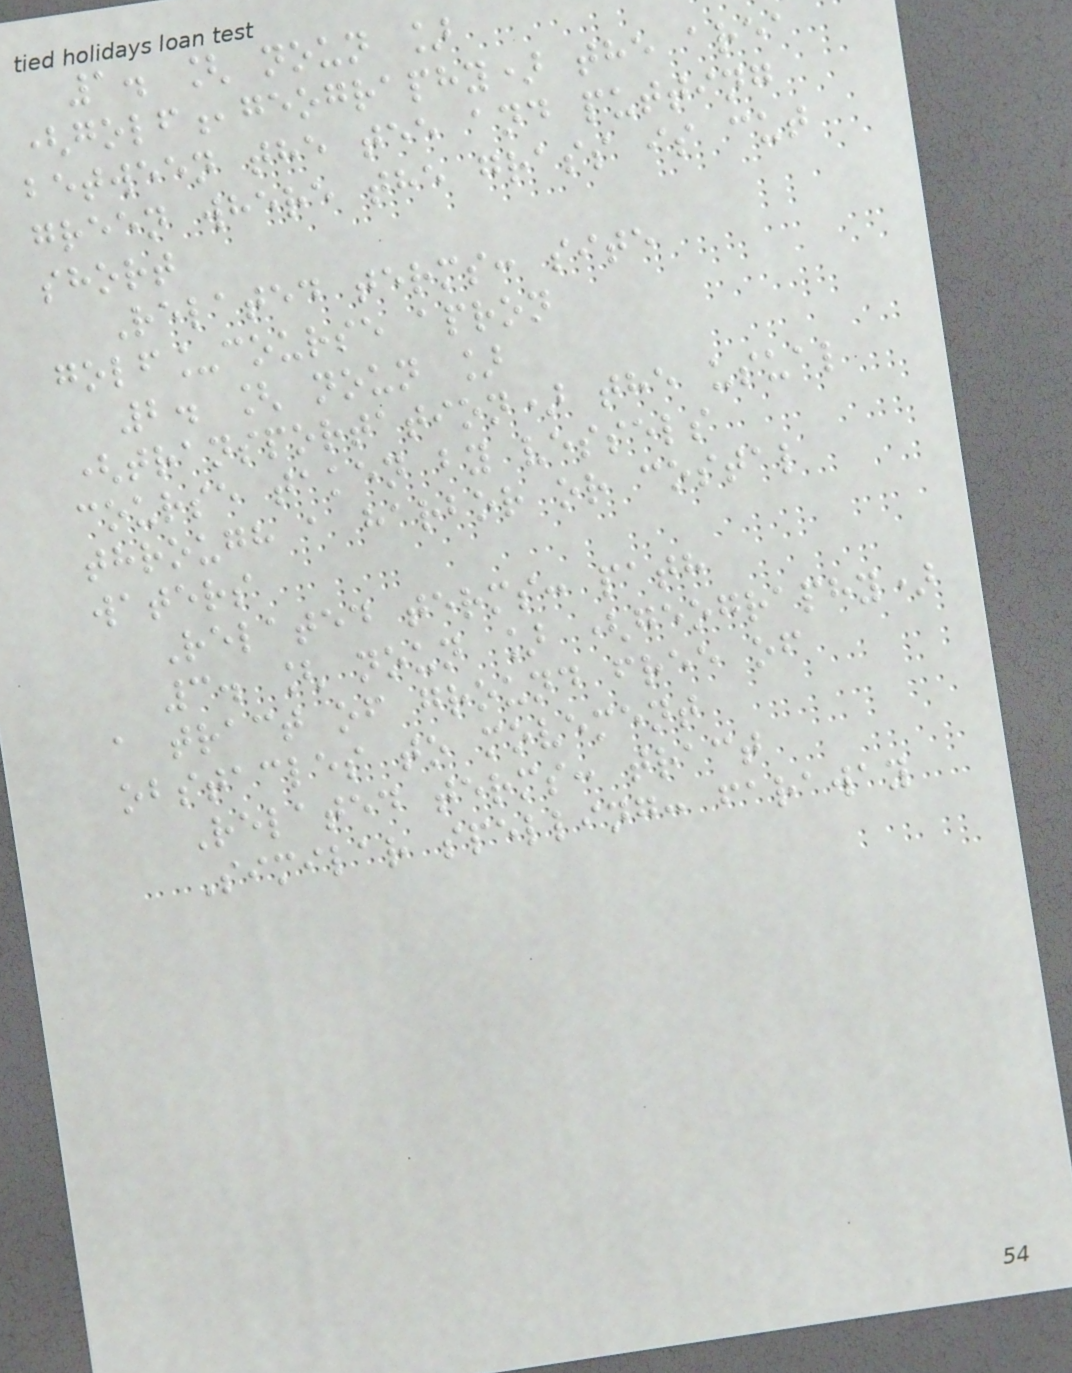1. [ noun ]
(golf,geography) the area
between the tee and putting
green where the grass is cut
short
Related terms: site
golf_course apron
2. [ noun ]
(transportation) the usual
course taken by vessels
through a harbor or costal
waters
Related terms: path
3. [ noun ] (geography)
a tract of ground free of
obstacles to movement
Related terms: tract
Similar spelling: faraway
